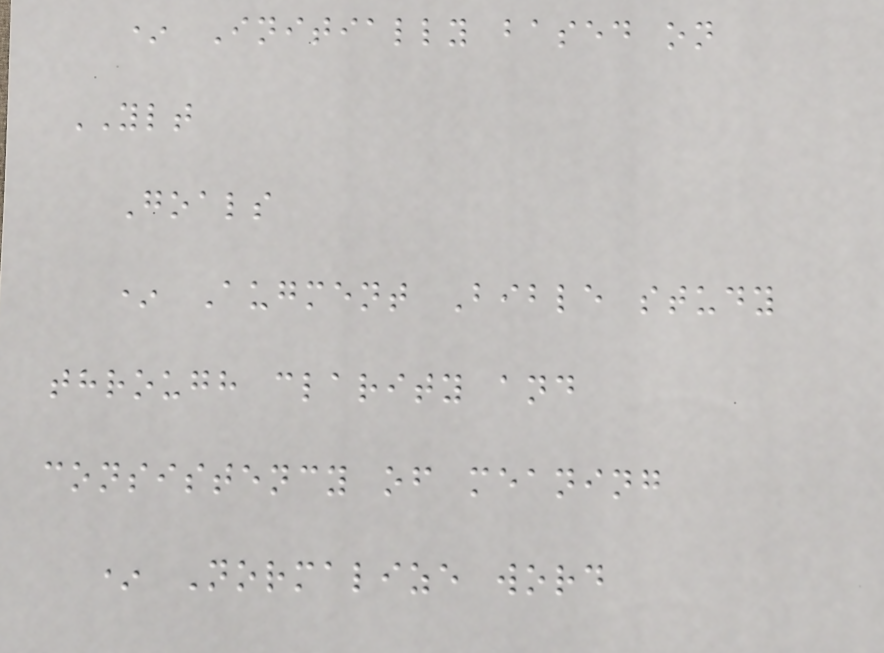* Initially based on
YLT
Goals
* Augment Bible study
through clarity and
consistency of meaning
* Normalize word
